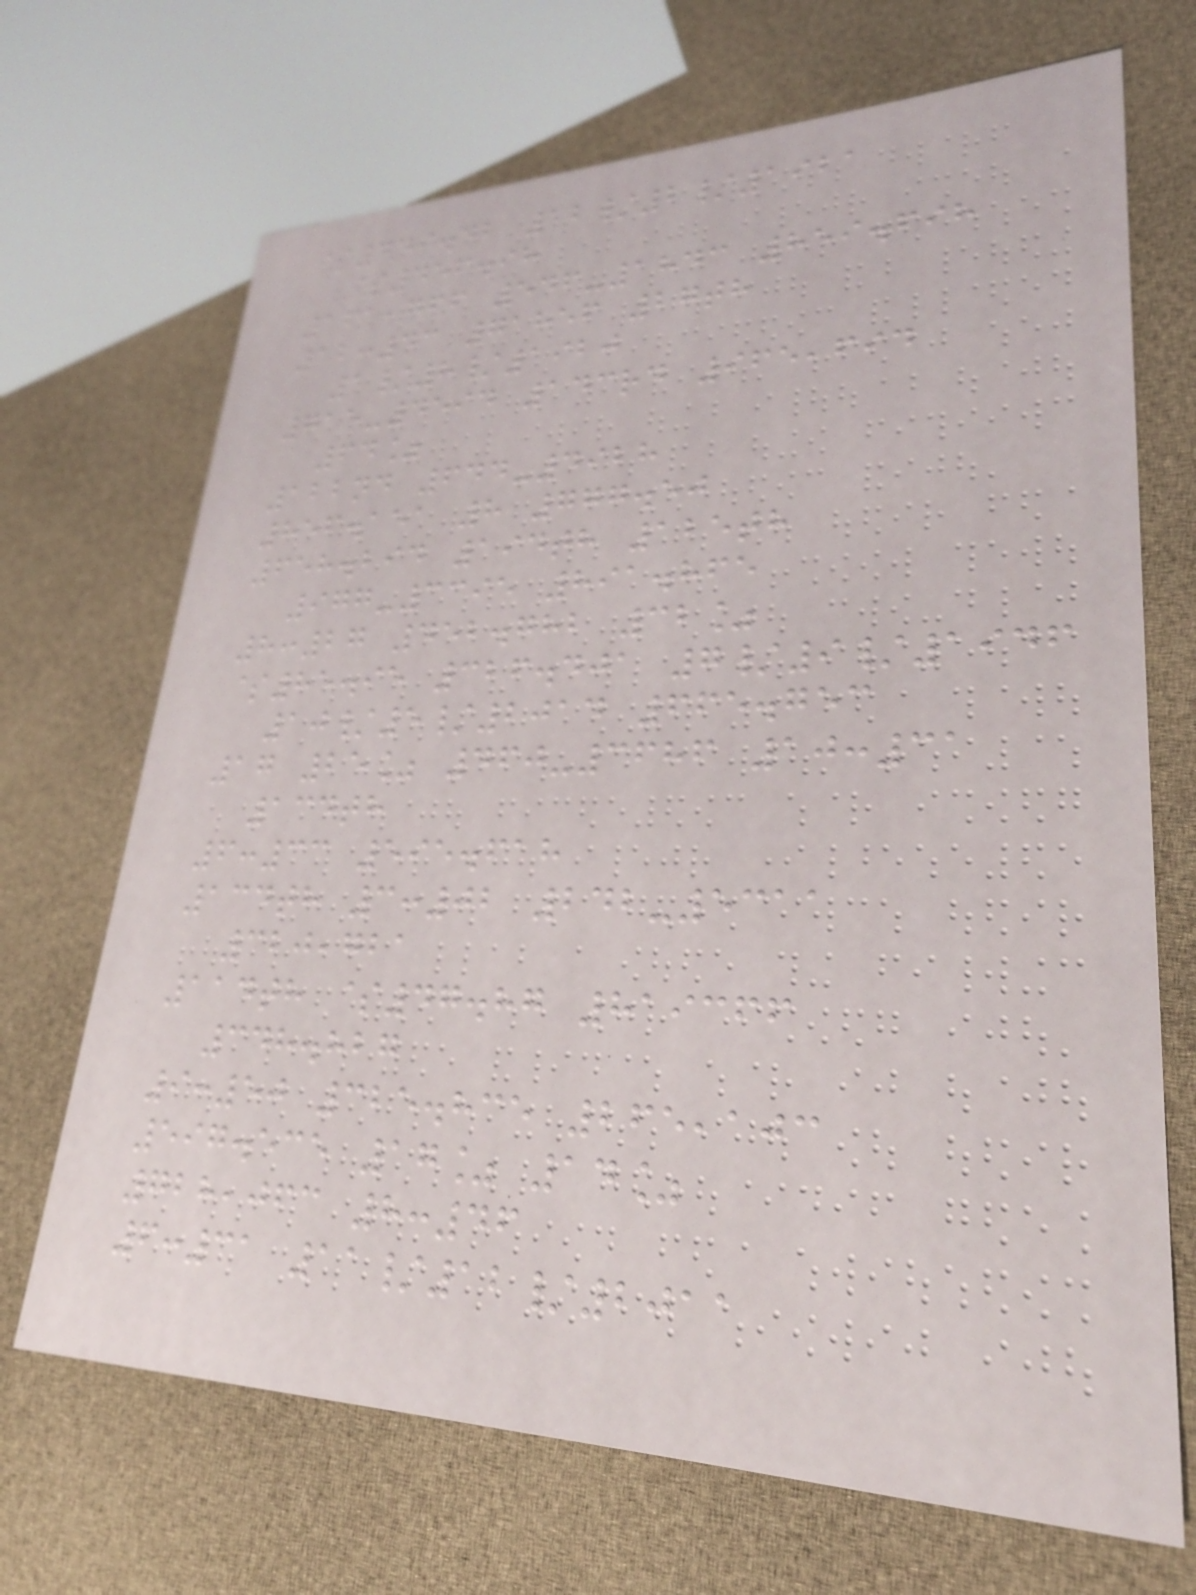$449.42 12/2/1921
$456.98
161,766 546-1843 859.698
12:43 71856 27th
1/8/1920
715-4594 143rd 965,694
64%
122nd 644-4928
856.151 8 777.50
658.294 194th 125th
977-3395 891.865
8:27 452.782 32%
$85.95 326.401 7/9/1946
10/5/2014 665.753
17 25% 460-3686 10:31
134th
6:33 595.618
134th 3:02 242-5311
320,721
114th $47.87 819366
348.827
9:50 325.835 265,103
597.535 17% 14%
728,063 8:46
6:31 11/12/2011
